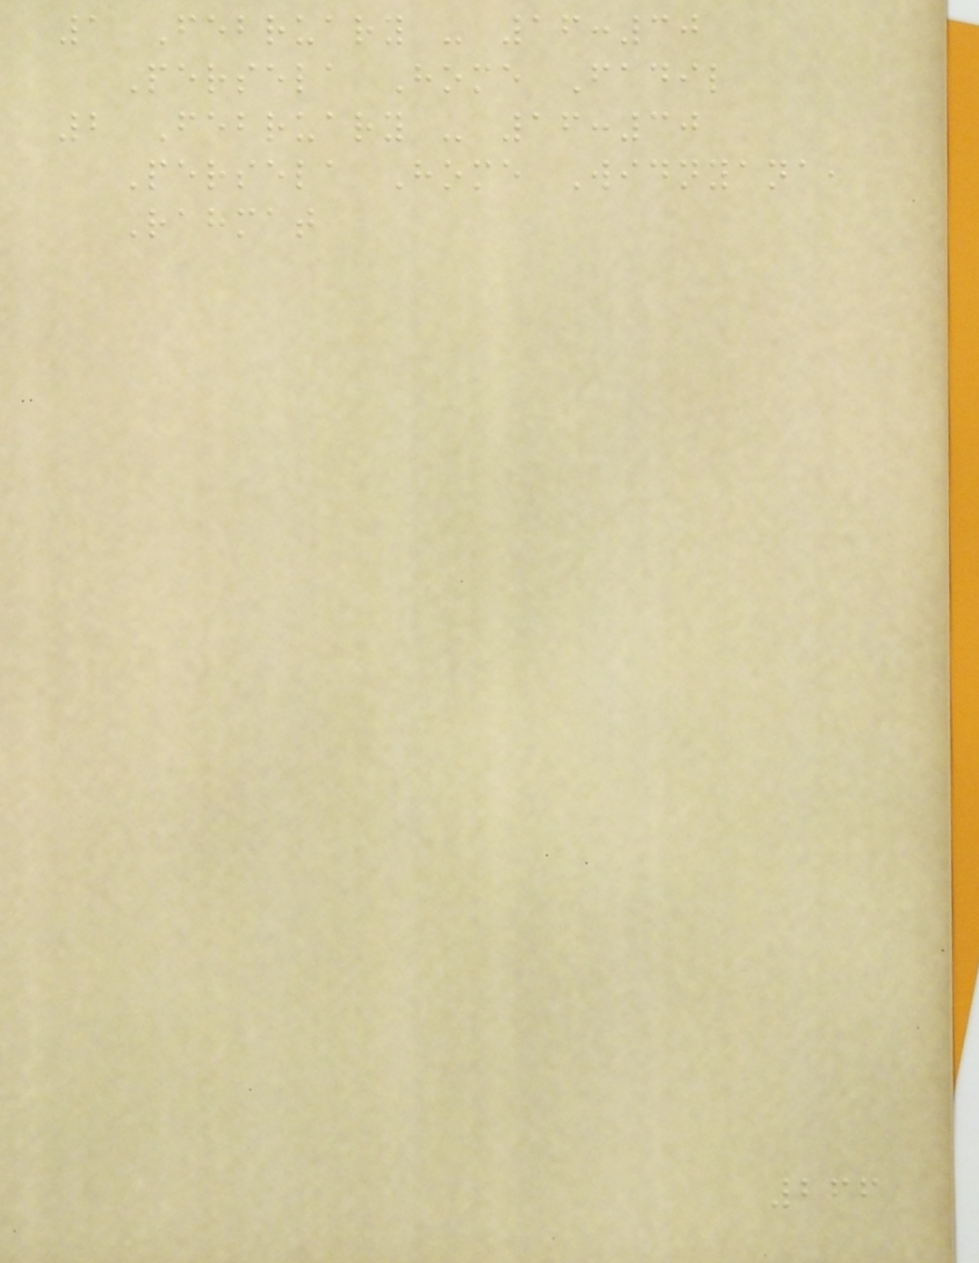1 February - 16:30
Persela Home Fadil
2 February - 16:30
Persela Home Widnyana,
Rahmat
266
